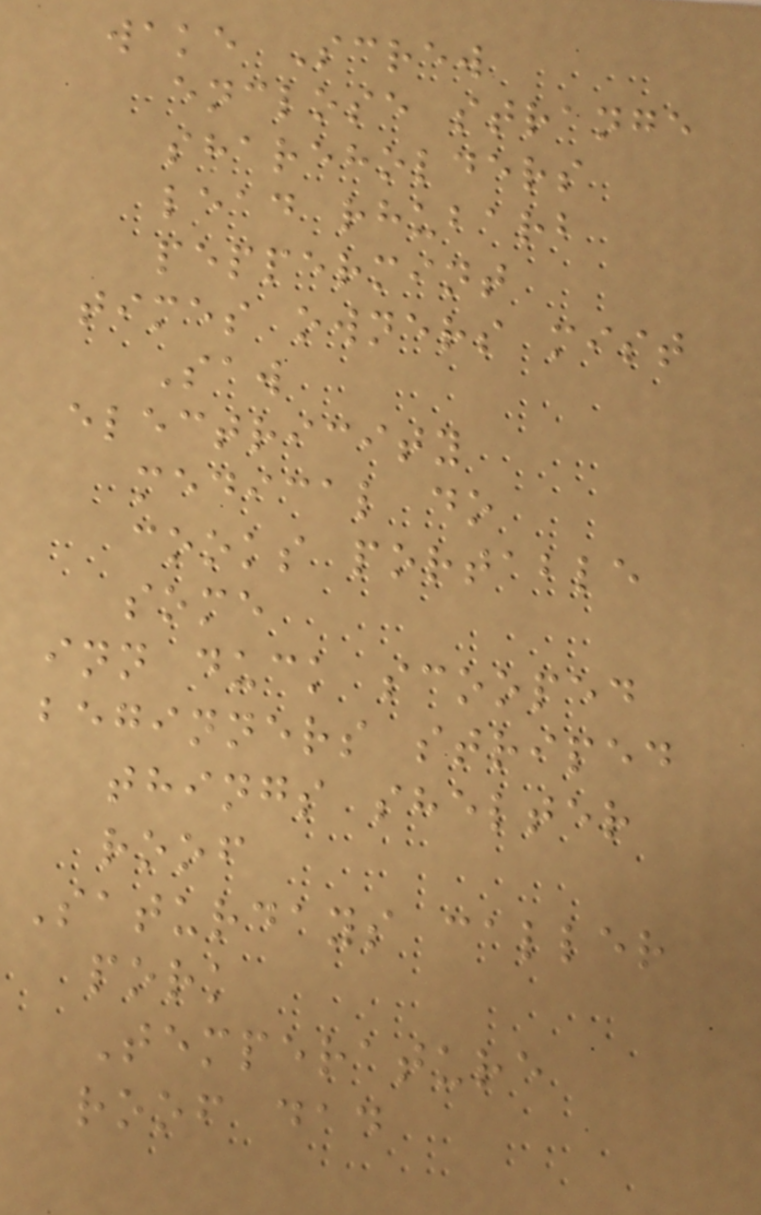wake Screw
enclose strange
shareholders
lead rhubarb
peppermint
times owners mist
Saw
electricity
medical do
cooks portable
some
inn duck scooped
beginners striped
things shelter
roof
Saturdays caller
pork
Temperature
roof dad
